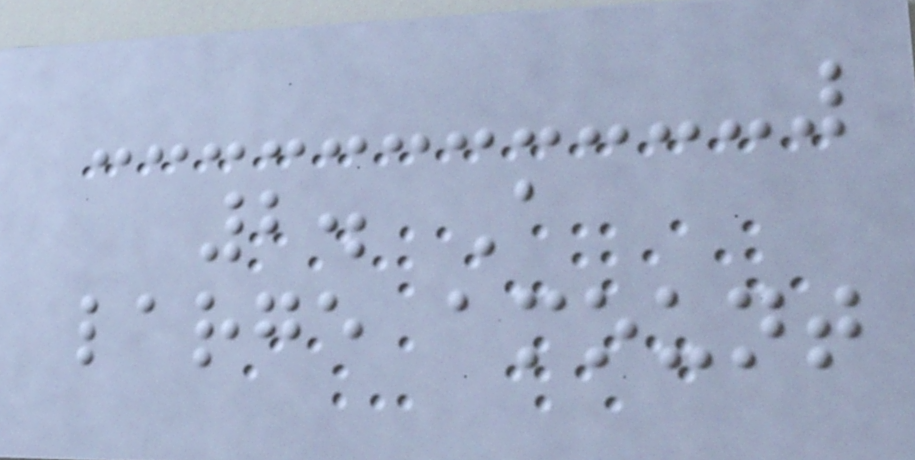2. A
large amount
